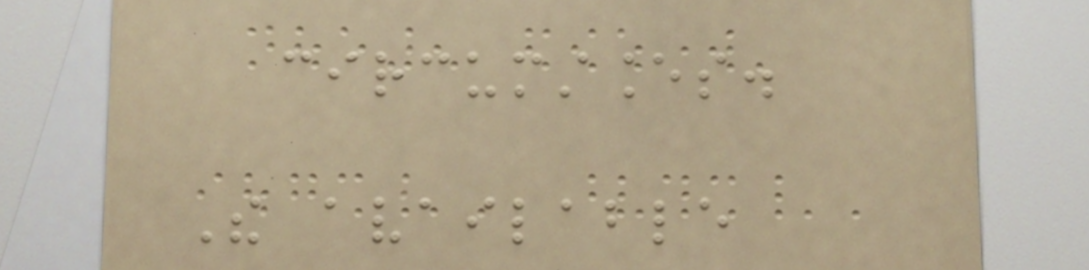circumstances.
The available
